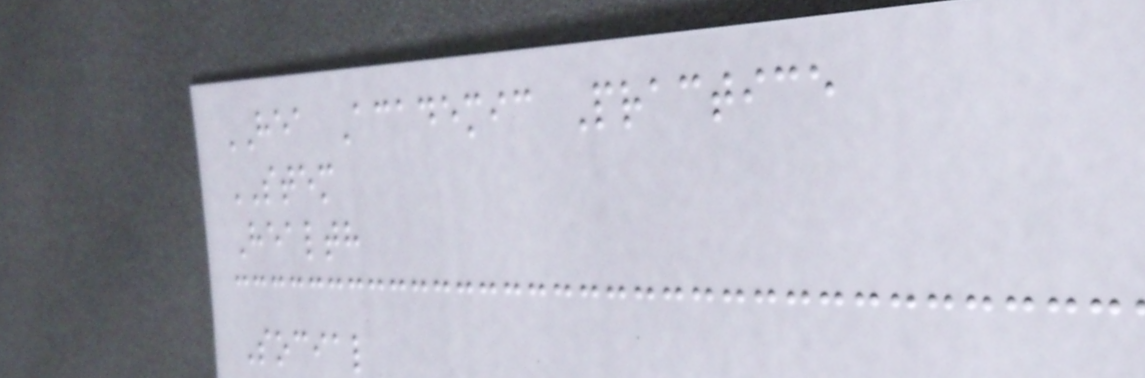HEA Academic Practice
STEM
Health
Social
